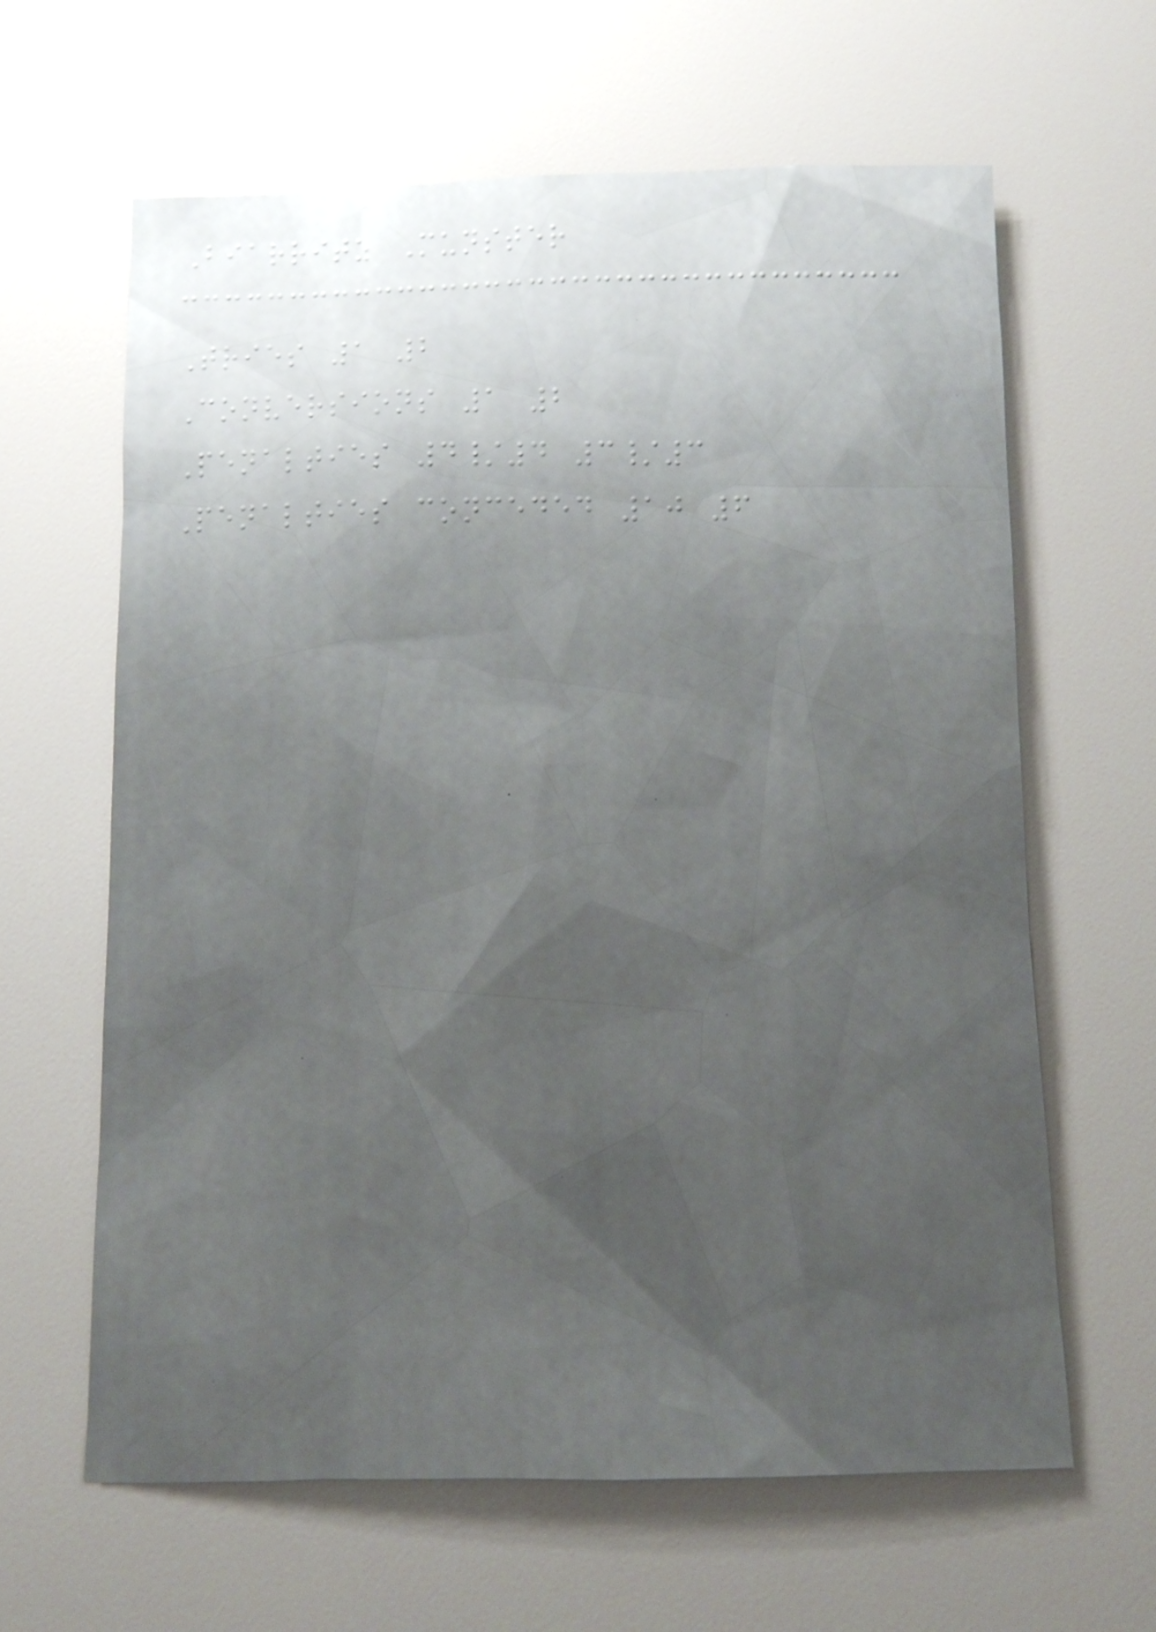Biarritz Munster
Tries 1 2
Conversions 1 2
Penalties 4/4 3/3
Penalties conceded 10 6
